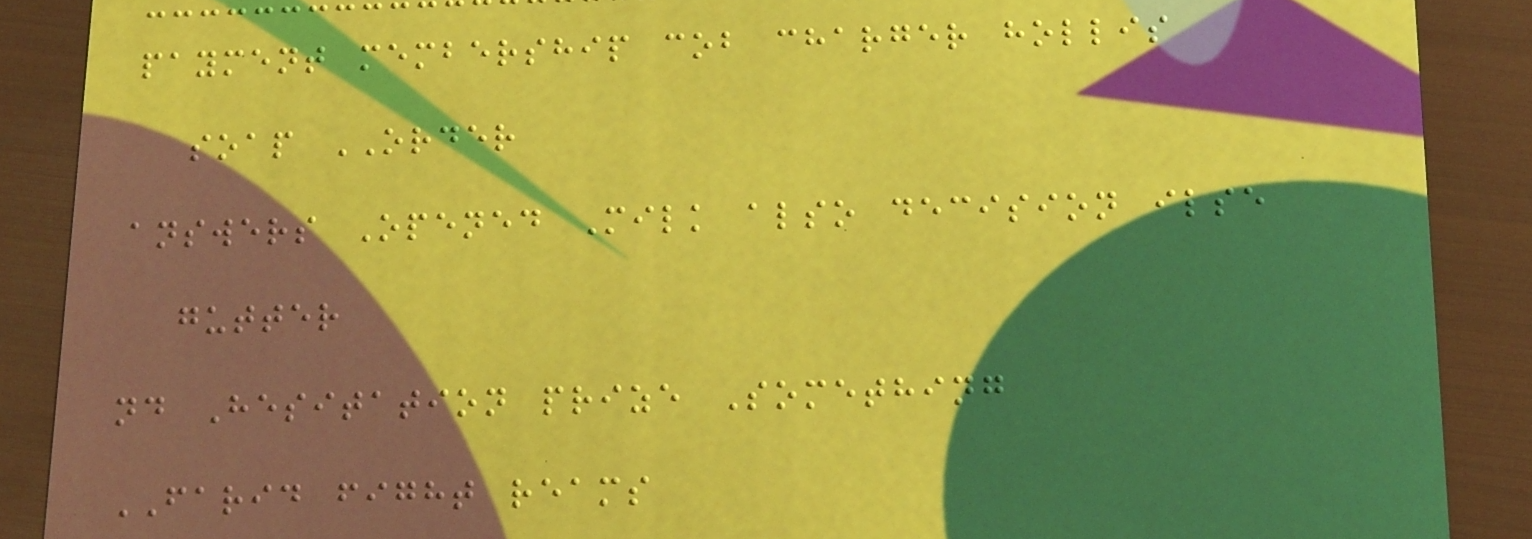payment membership cob charger hollis
soap ORDER
answers Opened Milk also decision ilse
gutter
nd Hesitation prize Something
FARID fight reams
